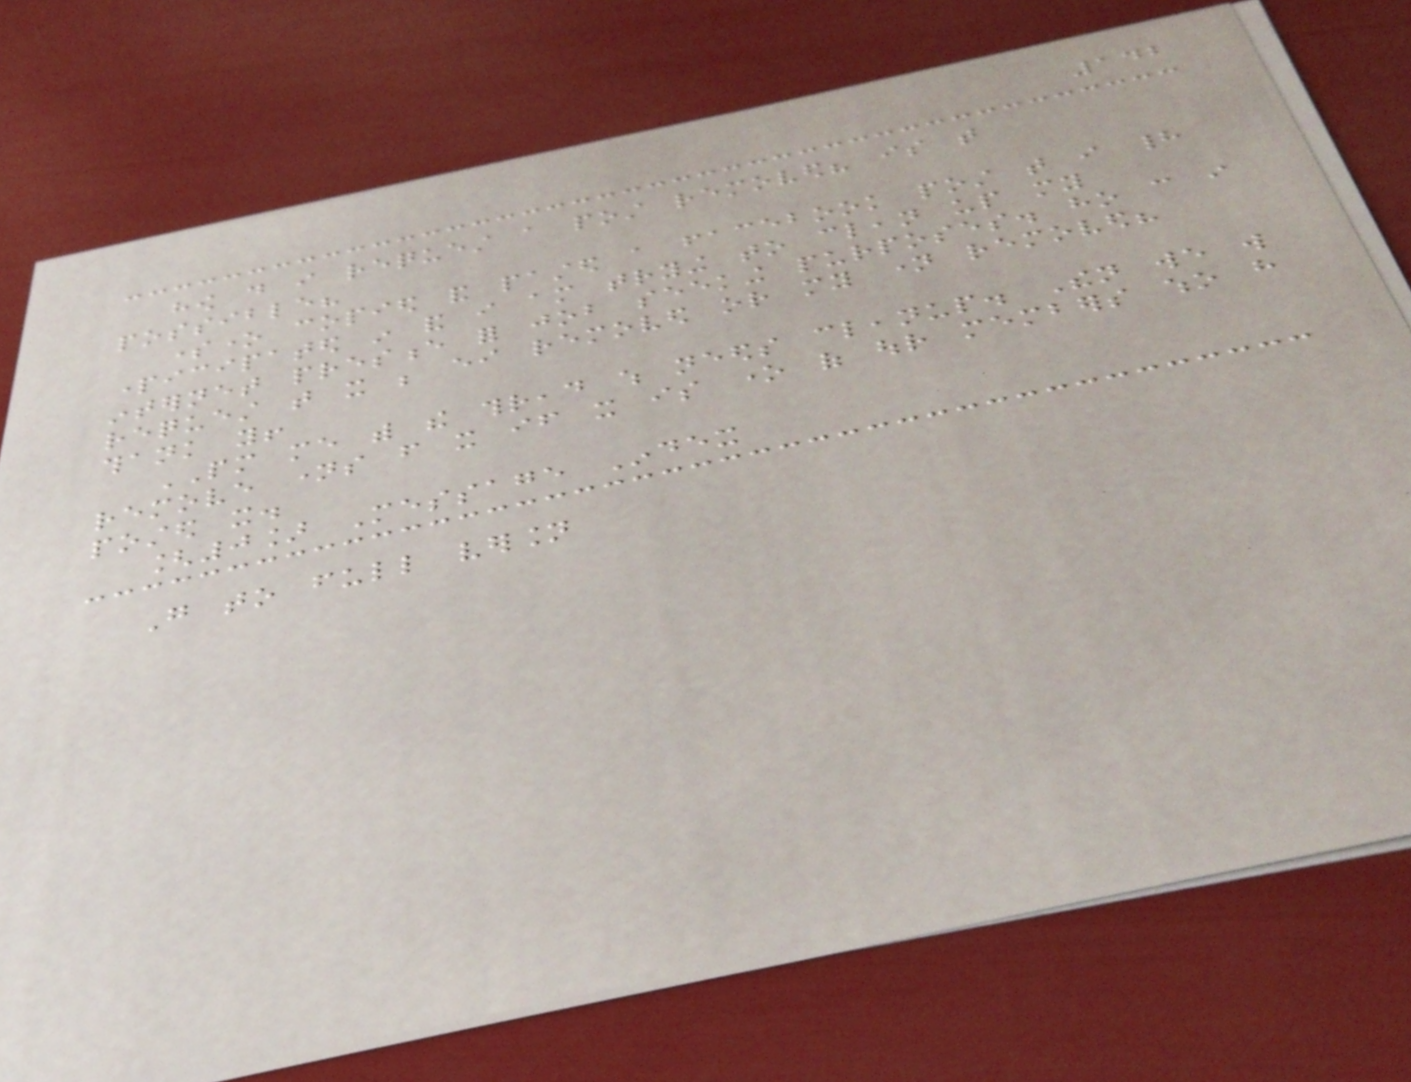142
how do i request a post removed? is that
possible?
someone copied and pasted a facebook post that i had
participated in and i am trying to clean up my
internet presence for job seeking purposes. ho can i
request that it be either removed or my name removed?
thank you!
PM me with the thread which needs cleanup. Then we will
remove names from it if it is one of our members who have
posted it.
[0] Message Index
Go to full version
